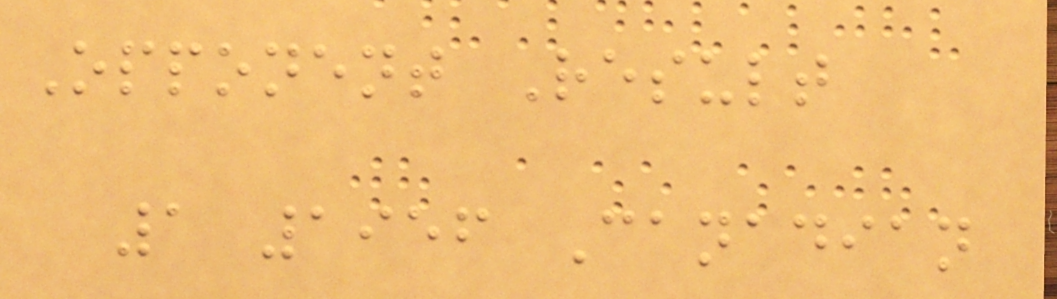Opponent Result
1 1956 Canadian
